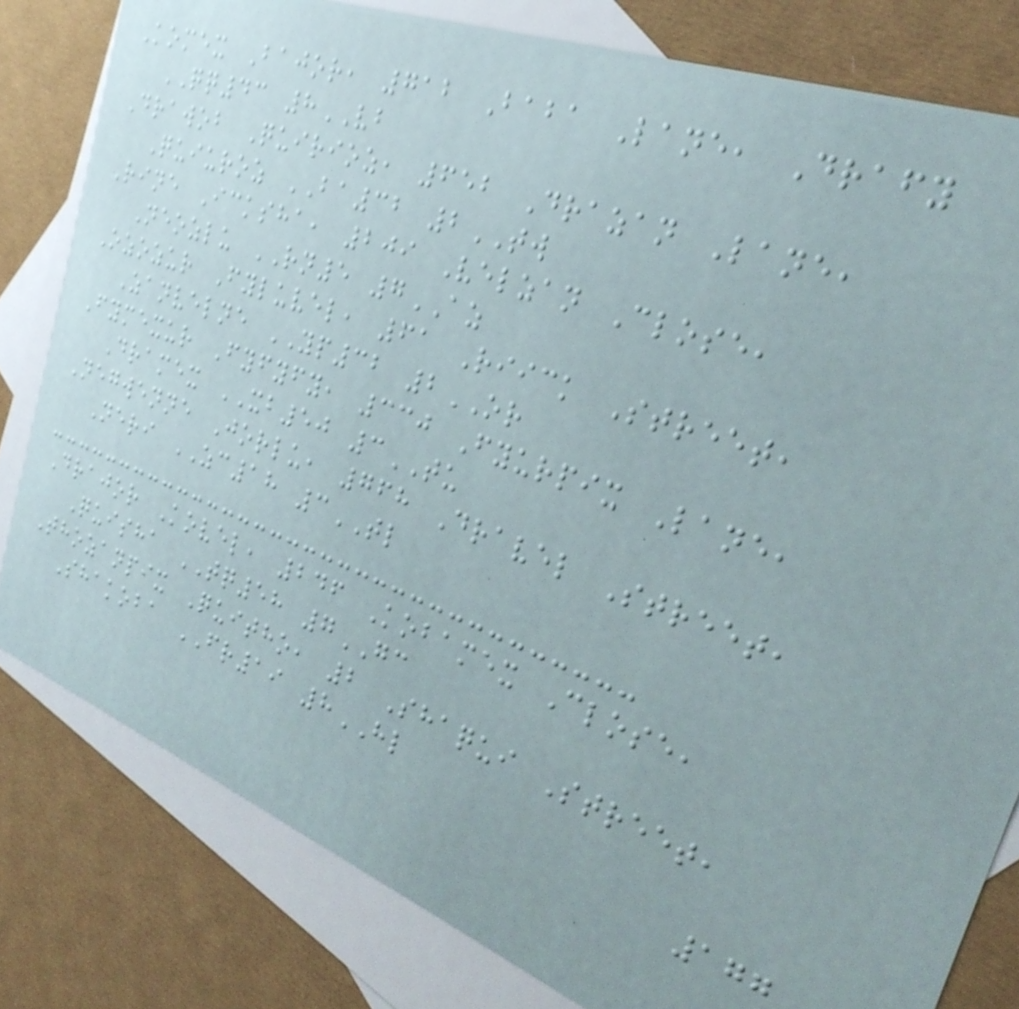Komex Bajor, 712 Baba Lane, Drafy
QQ43 8VB
Drawob Quirioz, 652 Drazan Lane,
Quiuroz BA32 2TW
Rine Icksha, 209 Velzan Close,
Neozlu RN5 7AZ
Ozozur Fyluvel, 61 Riick Street,
Zanvelne YP32 2OR
Fymexur Fyfyfy, 330 Fyurpix Lane,
Dramex XB50 3TU
Negwenne Jorlu, 768 Dravel Street,
Neri ZC18 3TL
Drajor Kovel, 246 Kobamex Close,
Quisha TQ58 7GC
Thozanpix Quitho, 2 Shaqui Street,
Shakoba FR19 8HL
177
